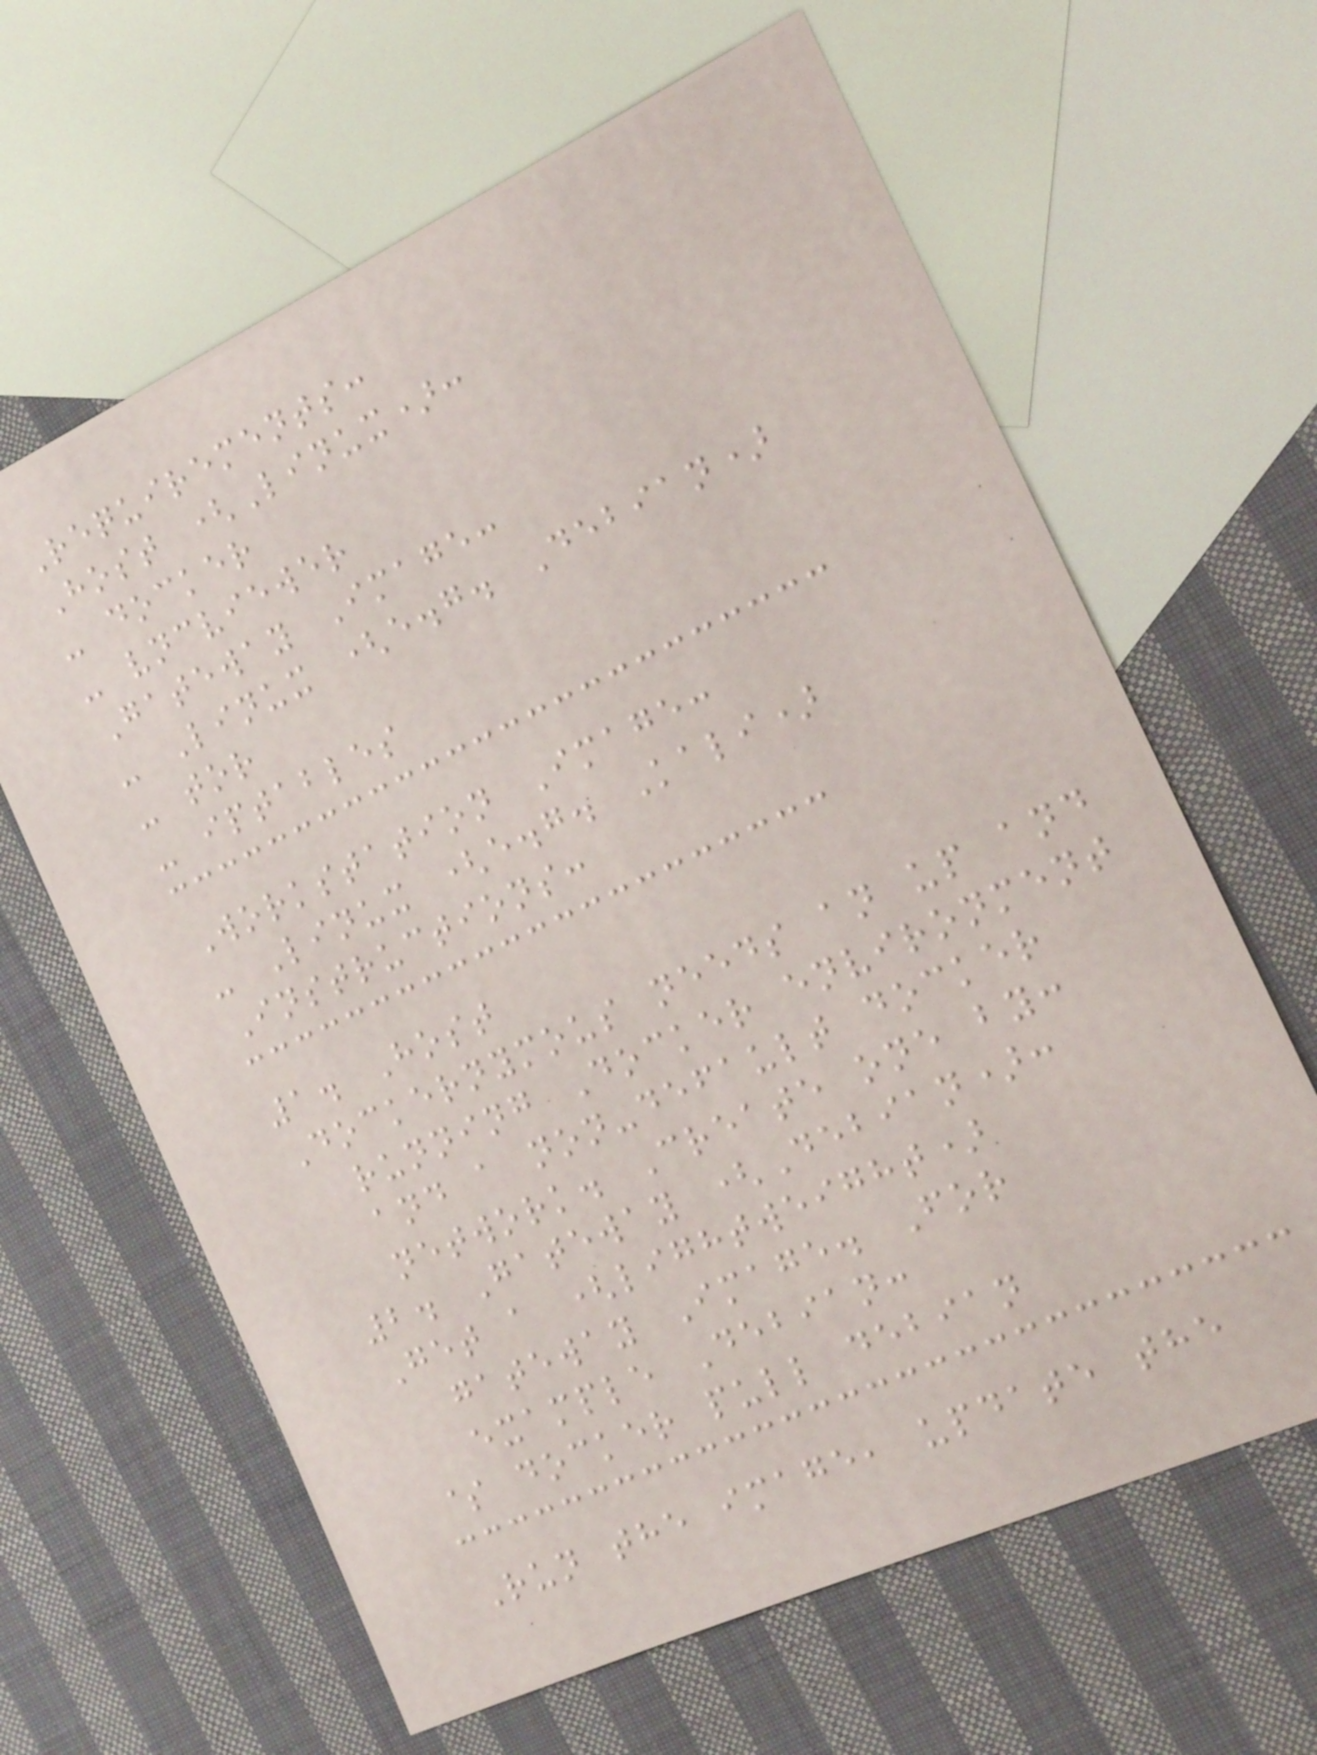Requirements:
Host (Linux):
- docker
- vncviewer
Gateway Image:
- Linux (e.g. Debian)
- tor
- iptables
Workstation Image:
- Linux (e.g. Kali)
Instructions:
1. Host
Dockernymous needs an up and
running Docker environment
and a non-default docker
network. Create one by:
2. Gateway (Debian):
Get a (lightweight)
gateway Image. For
example Debian:
$ docker pull debian
Run the image, update the
